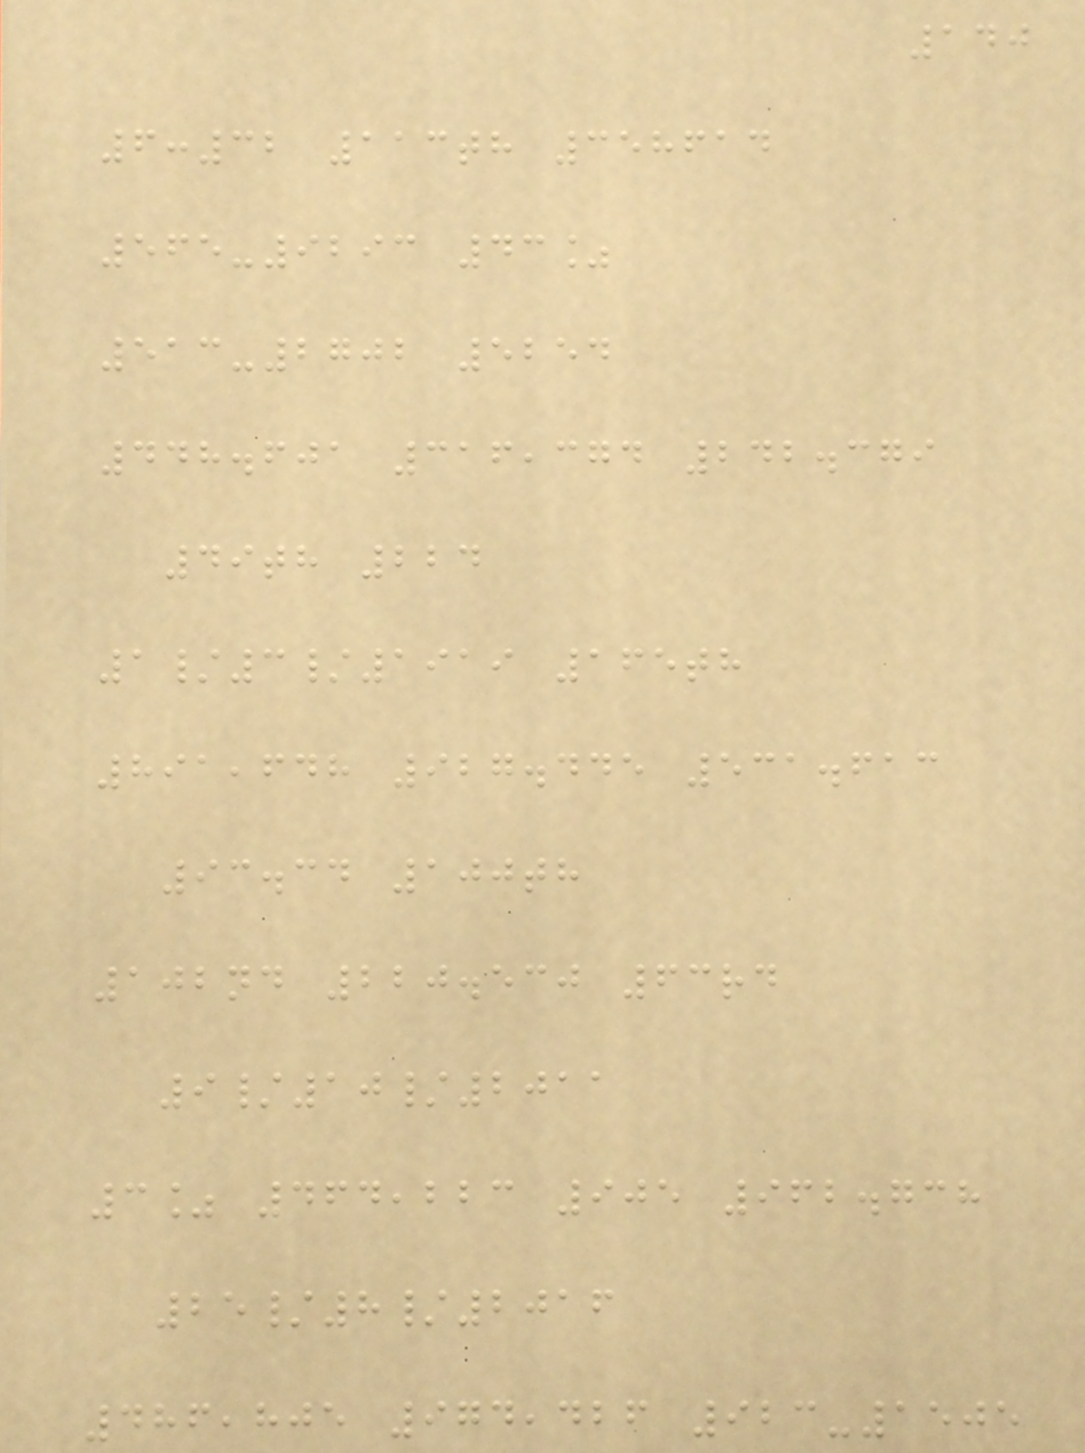140
6:32 113th 358614
565-9293 43%
513-2702 5254
448.601 316,374 242.379
49th 224
1/3/1919 165th
891,648 927.445 531.613
93.34 100th
102nd 220.530 63rd
9/10/2011
3% 464,223 905 962.738
25/8/2016
486,805 974,426 923-1505
